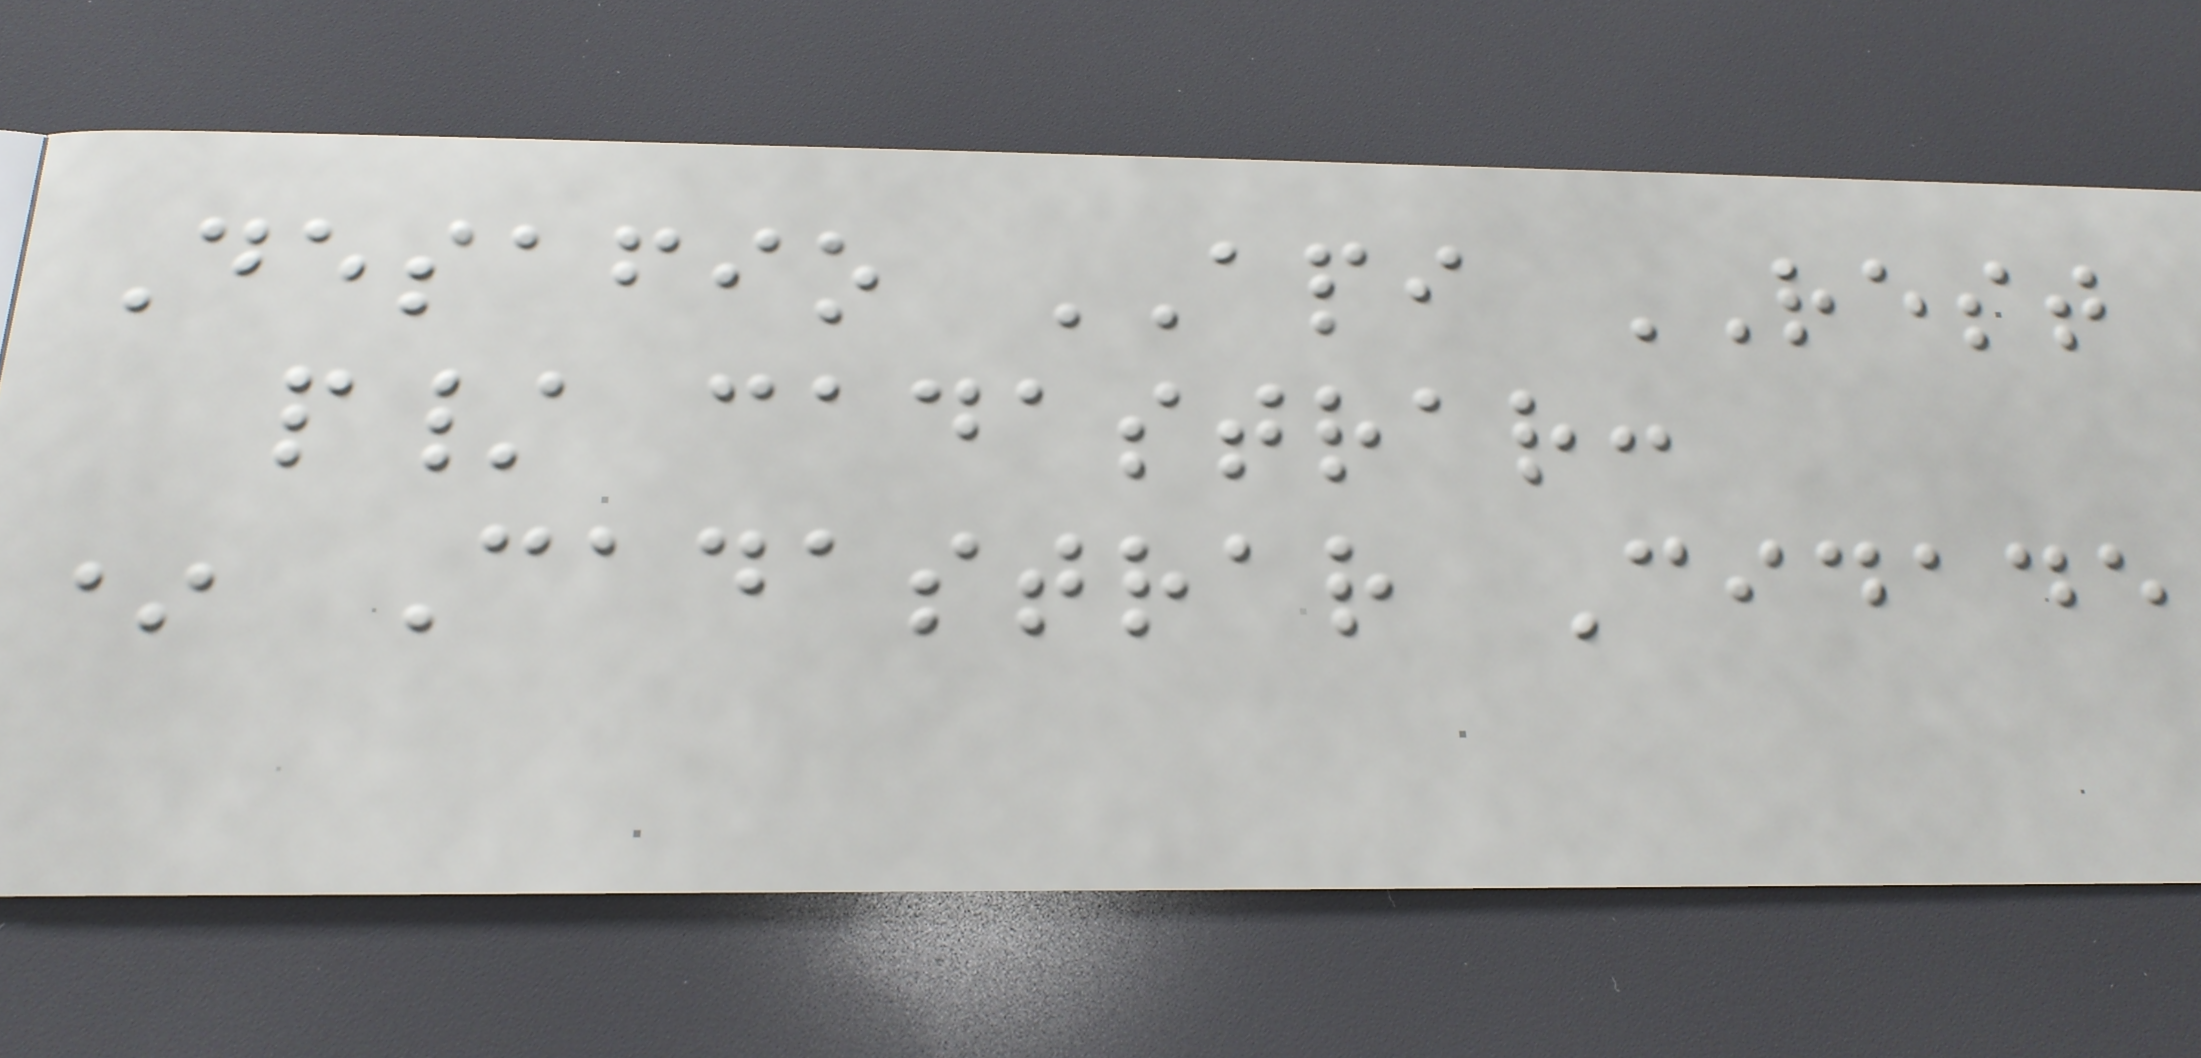Desafio API REST
p/ cadastrar:
* Cadastrar Cidade
